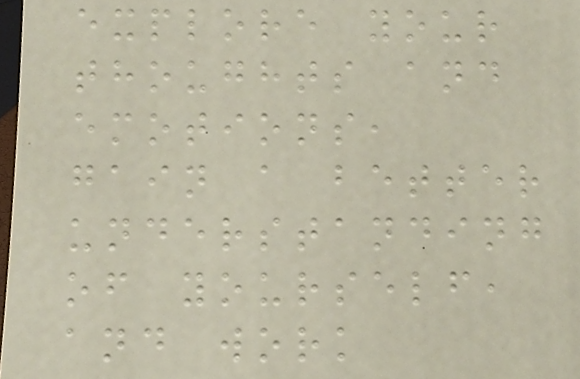explore your
thoughts and
emotions,
gain a better
understanding
of yourself,
and work
